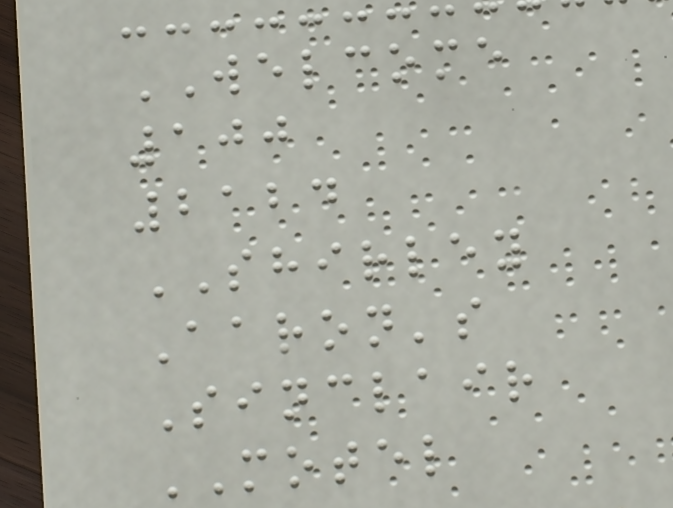WELCOME
100
2124
SHIRLEY
Aaron's
Sinclair
MOTEL
